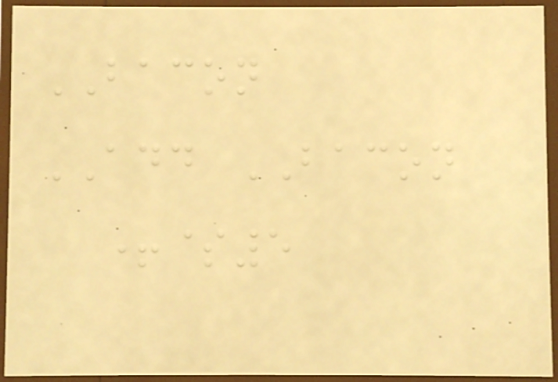BACON
ADD BACON
+$5
